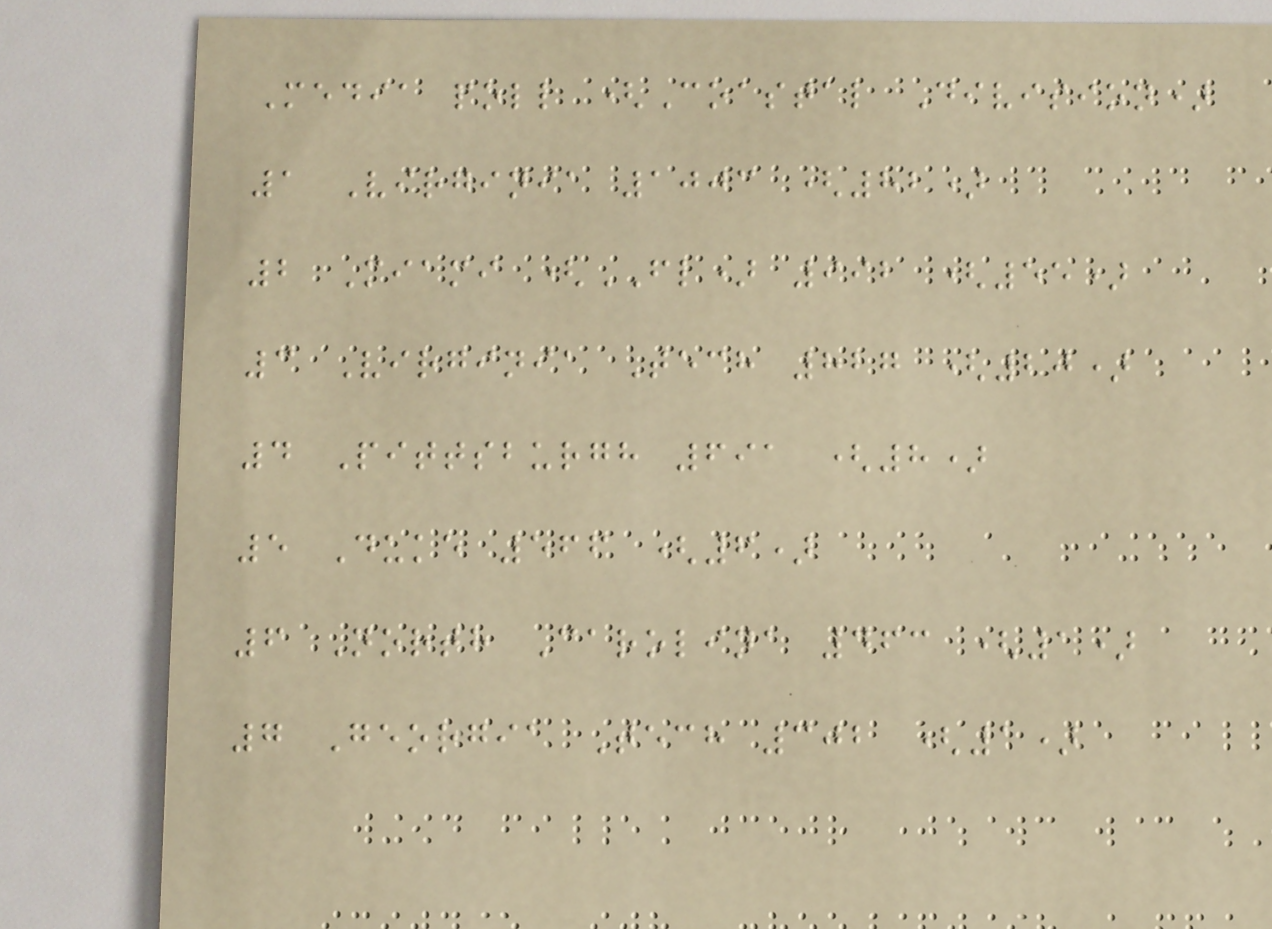Media poll (Coastal Division)
1 Virginia 1003 (82)
2 Miami (FL) 992 (55)
3 Virginia Tech 827 (20)
4 Pittsburgh 691 (8)
5 Duke 566 (6)
6 North Carolina 463 (1)
7 Georgia Tech 302 (1)
